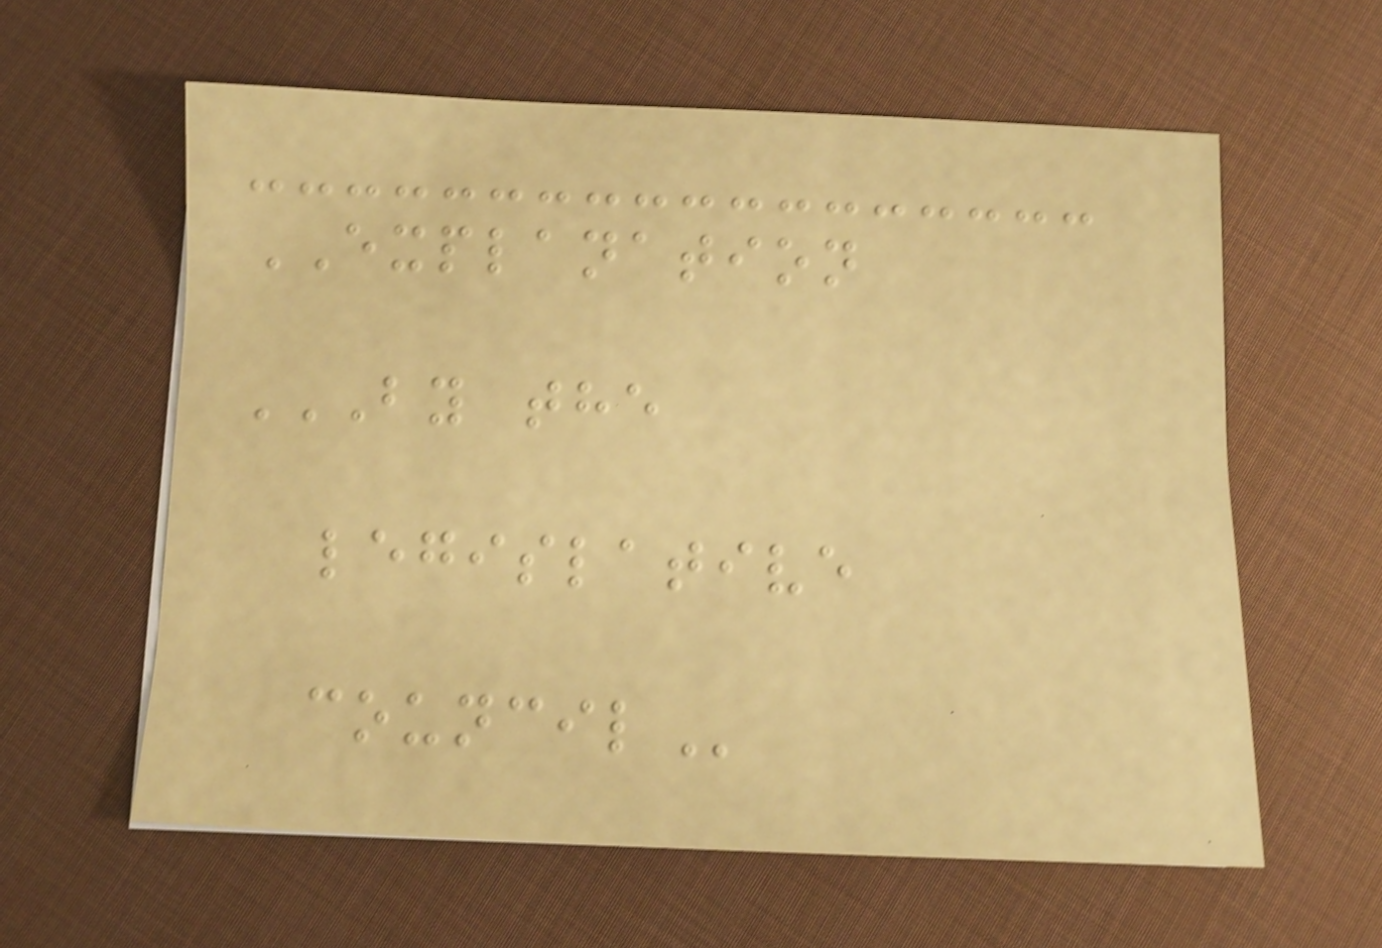EXPLANATION
BY THE
LEGISLATIVE
COUNCIL
